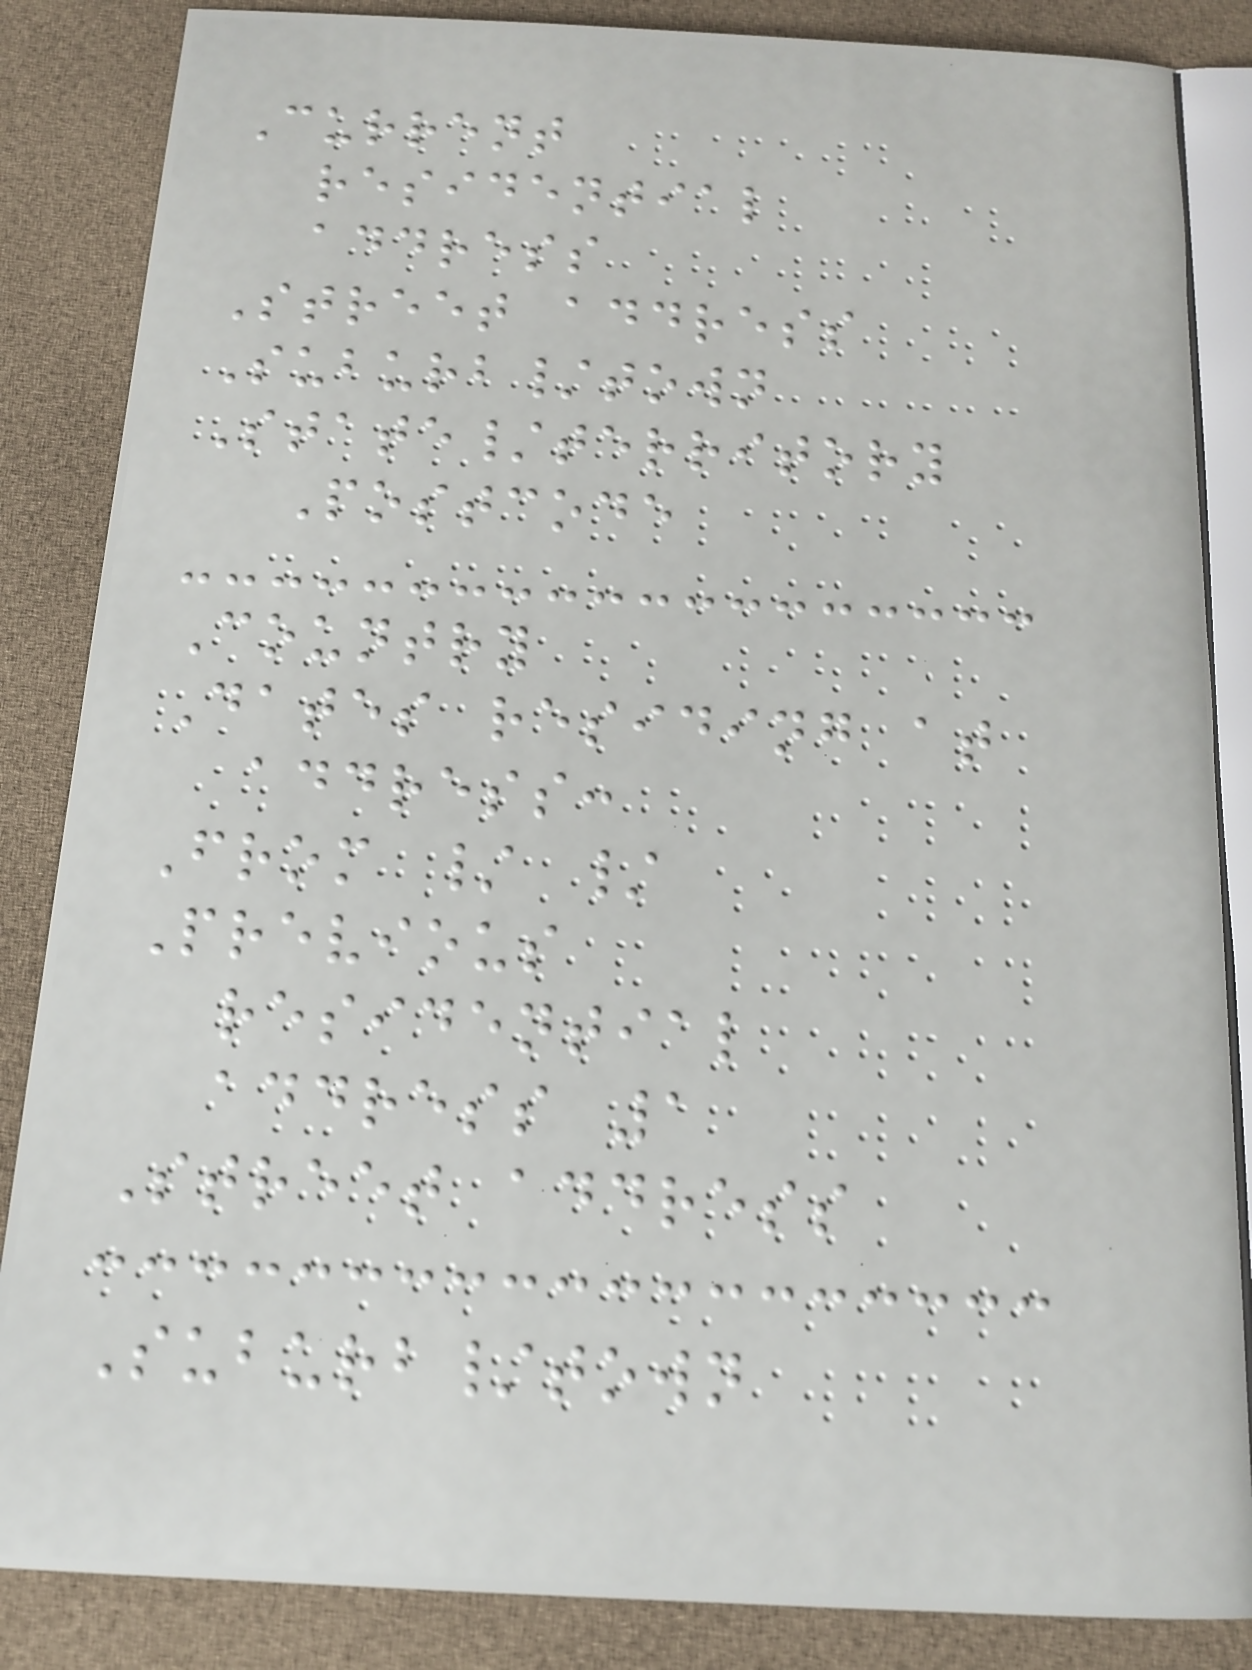Current
residential
address
Street address
Suburb/town
State/territory
Postcode
Country
Dates residing at
address:
From / /
Previous
residential
address 1
Street address
Suburb/town
